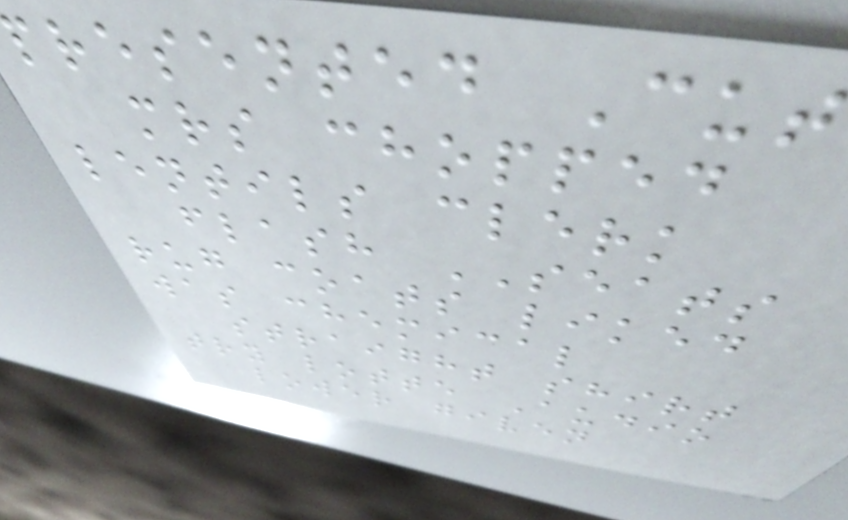presented Cut
mrs chopped
lentils clerk
flash SEATS
rug coats liked
was chemical
straight shirt
try lotte Audio
lower given
